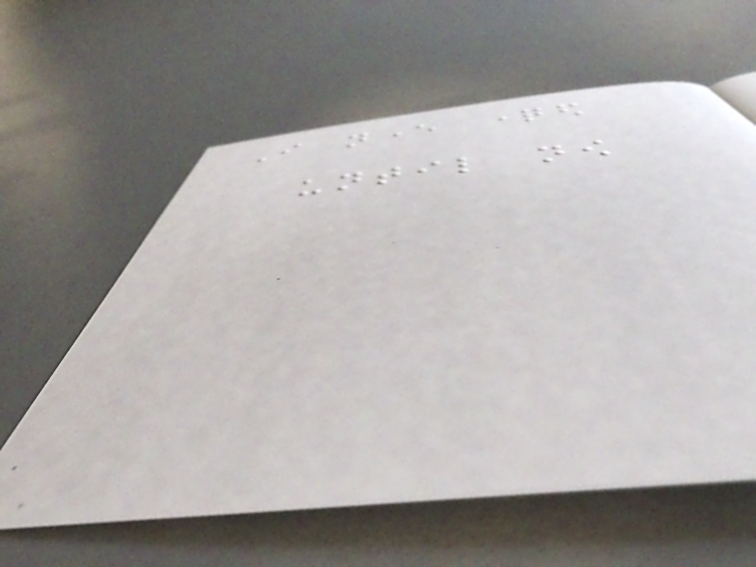I never questioned
until now
